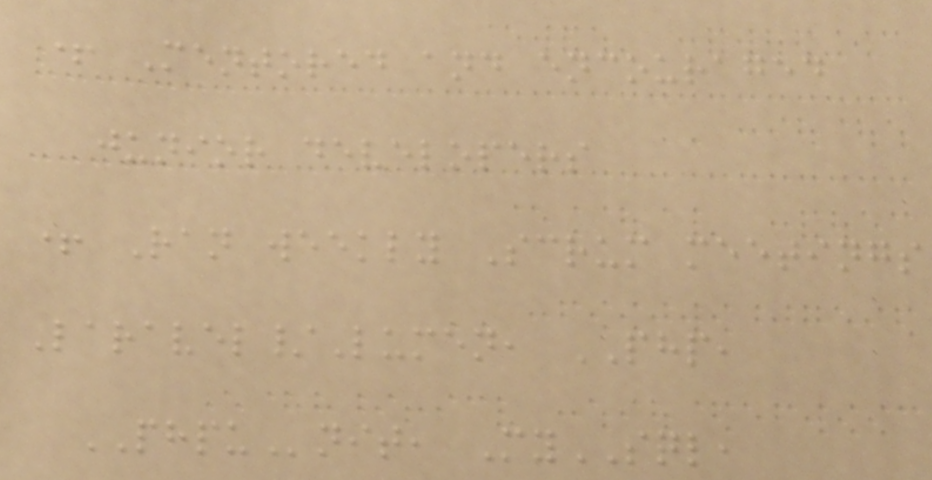+ Mentored and encouraged
junior developers
+ Ran weekly Scrum meetings
Laravel/Lumen, PHP,
PHPUnit, MySQL,
